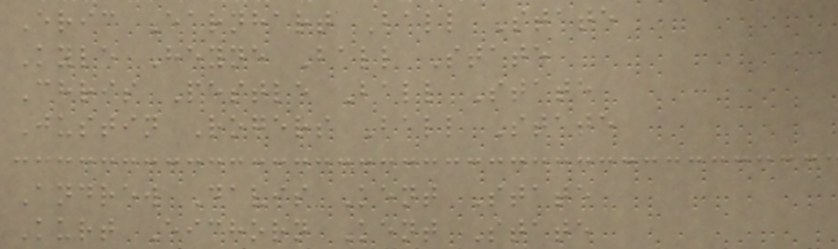Eric Earnhart Ball State
Kyle Heyne Ball State
Chris Pestle Ball State
Justin Rogers Ball State
Andrew Davis Kent State
Kurt Eichorn Kent State
